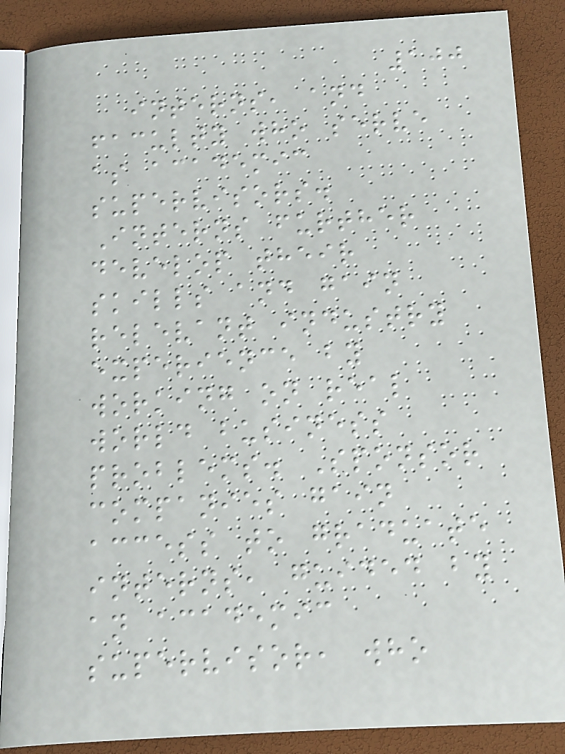100
interns, and
faculty who serve
as academic
supervisors.
Interns further
develop their
skills and gain
relevant industry
experience by
working on real
world business
problems. Sponsor
companies gain
access to graduate
interns, guided by
an academic
supervisor, who
